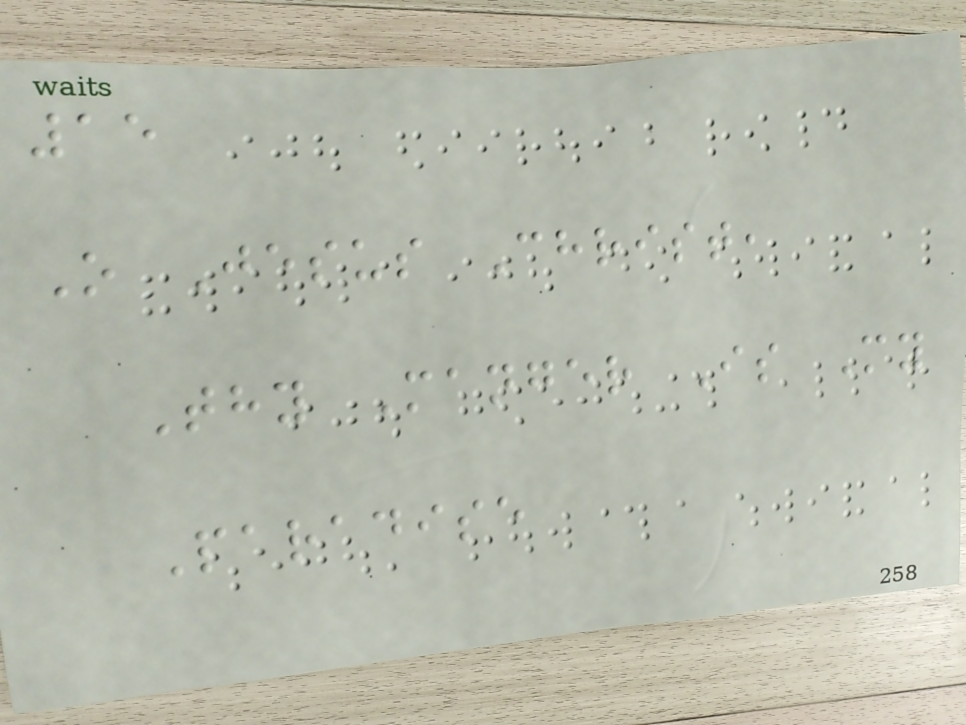15
O Jesus Christ,
Thy Manger Is My
Paradise
